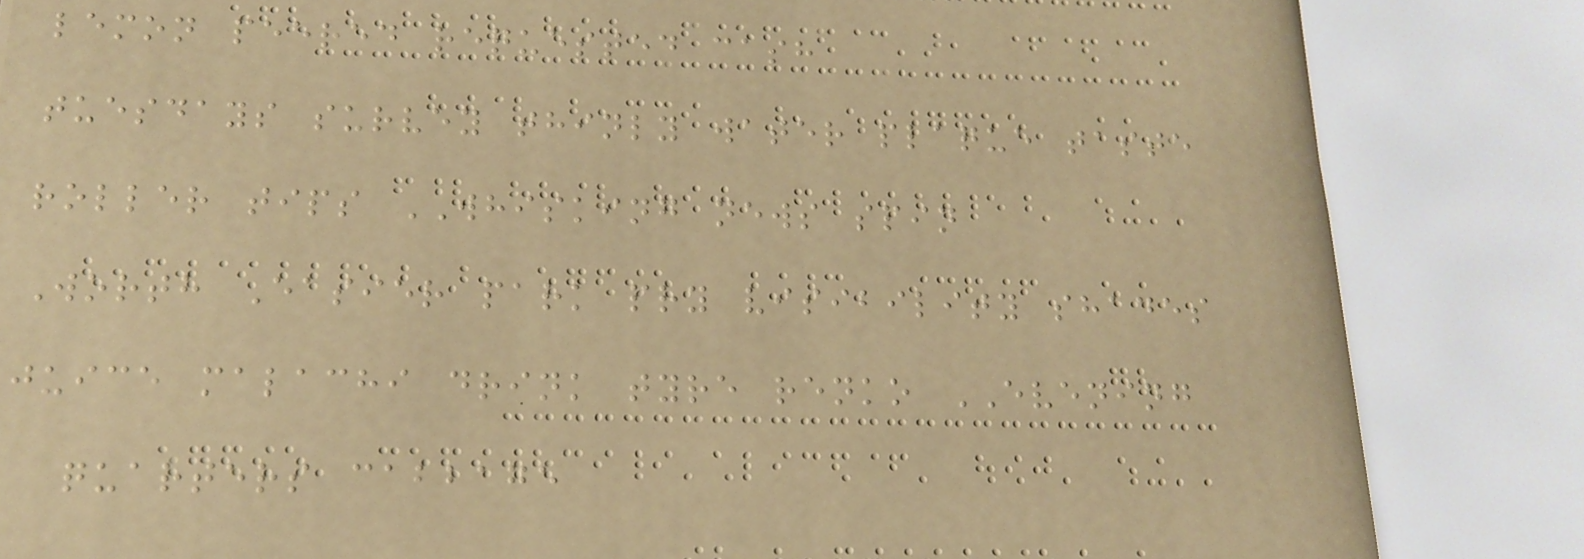lemon peered requested cash
tuesdays survey thinly water plaque taste
roller tips WHISKING news spin
Worth Easier park pry visibility shades
juice malachi drink tyre renko EVENING
quarters cabbage
